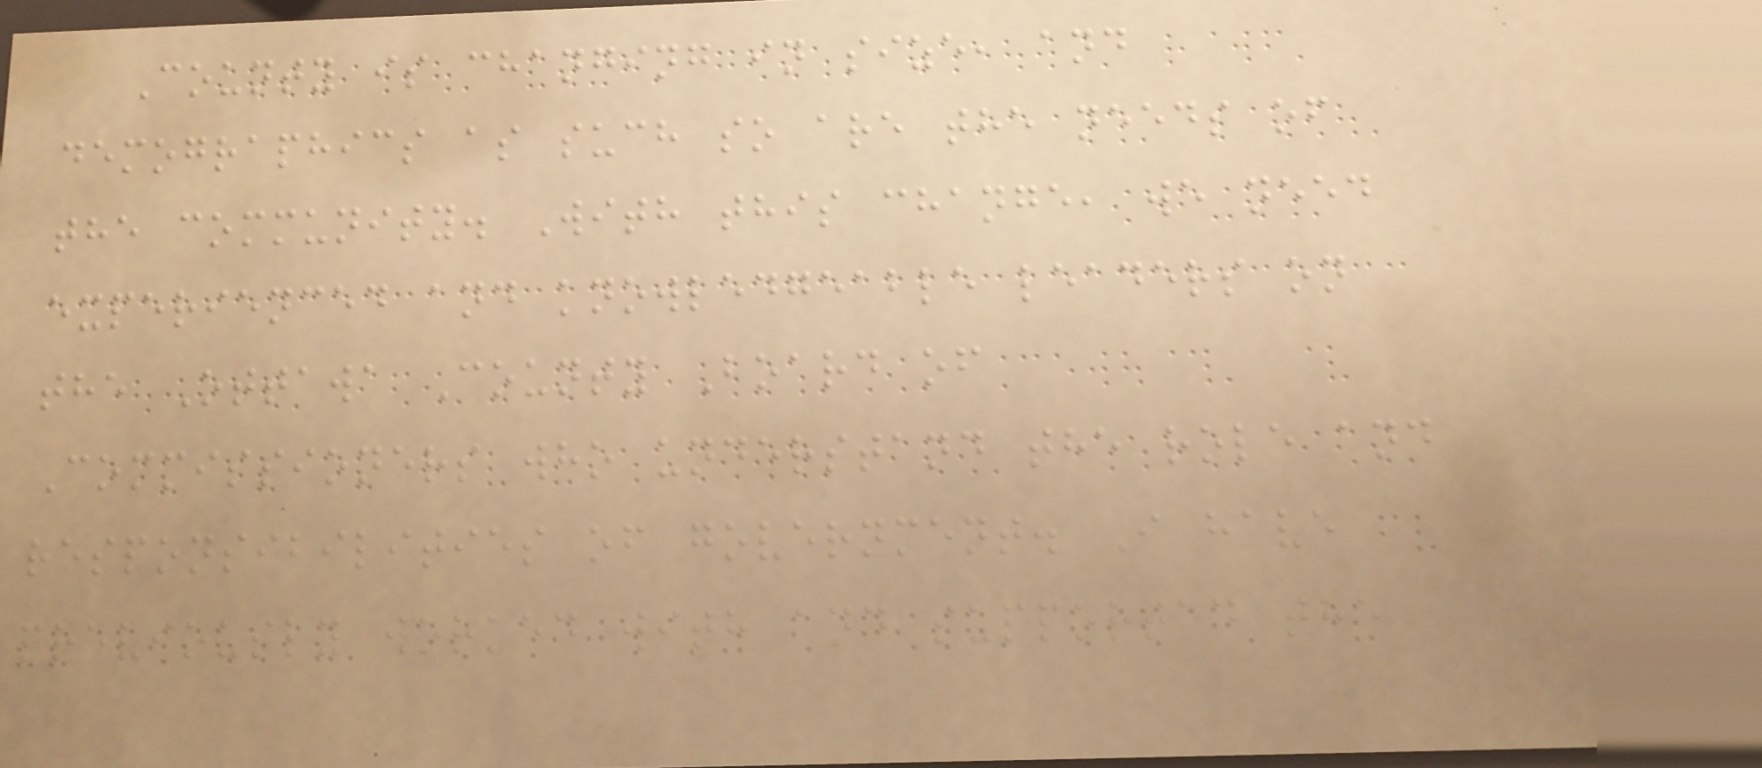County is changing in size, and
demographics as such so are the needs of
the community. With this change, we need
experienced and knowledgeable leaders on
the Ottawa County Board of
Commissioners who understand the role and
responsibilities of government. I have
previously worked with and supported the
